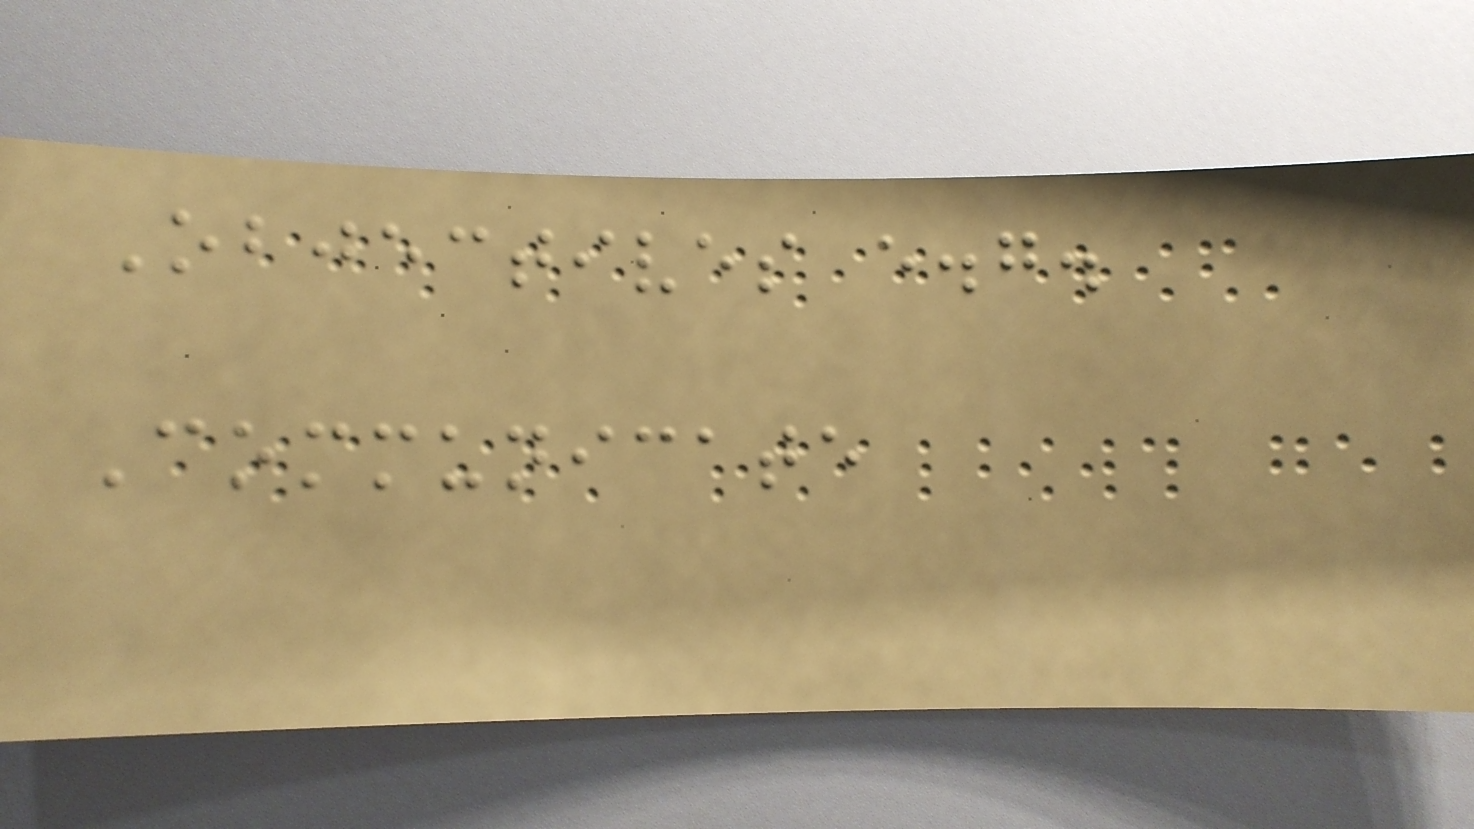Objectives e.g.
Communicate
